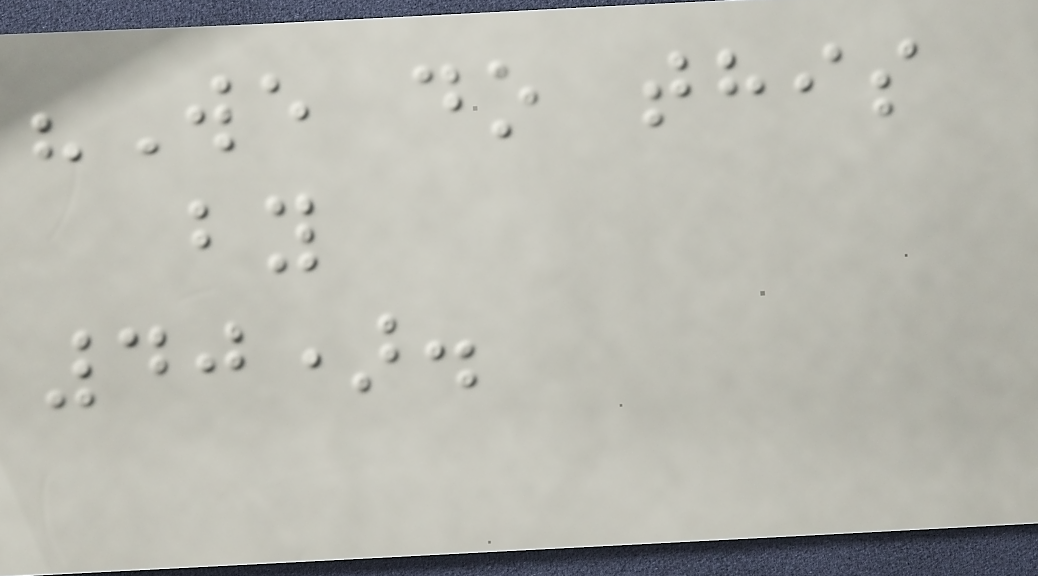"We do this
by
40).
